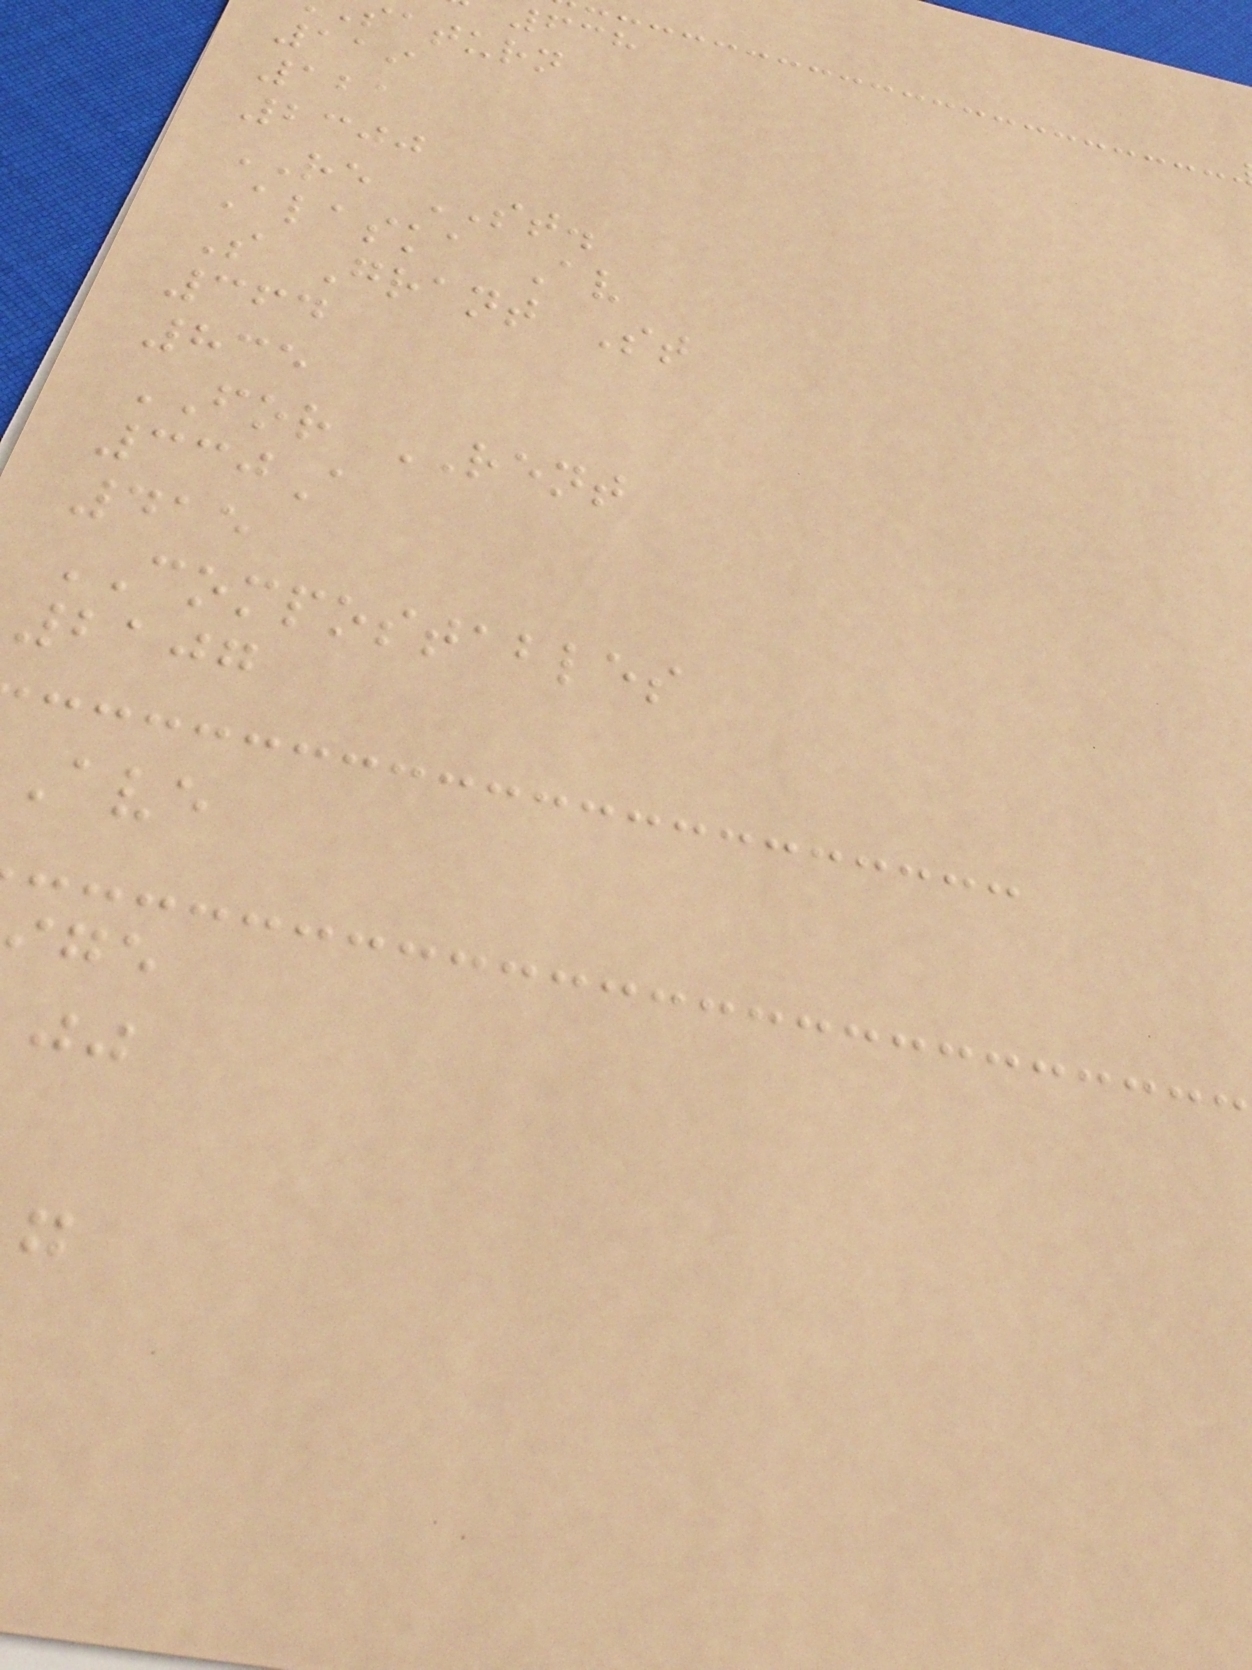638
aturn
119
121
2300
RE ST.
Alaska Av
S Grant St
364
835
FOR RENT
330A
415
COMPOSTABLES
2107
